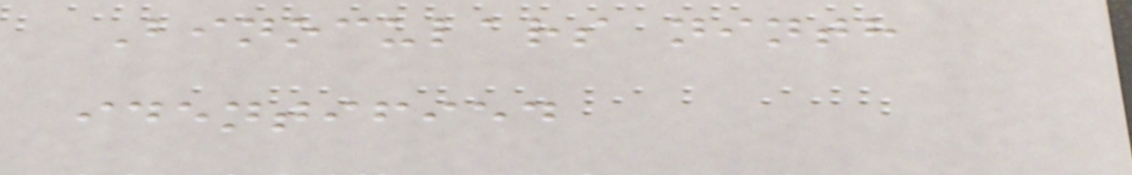Binoculars ninth
identified
